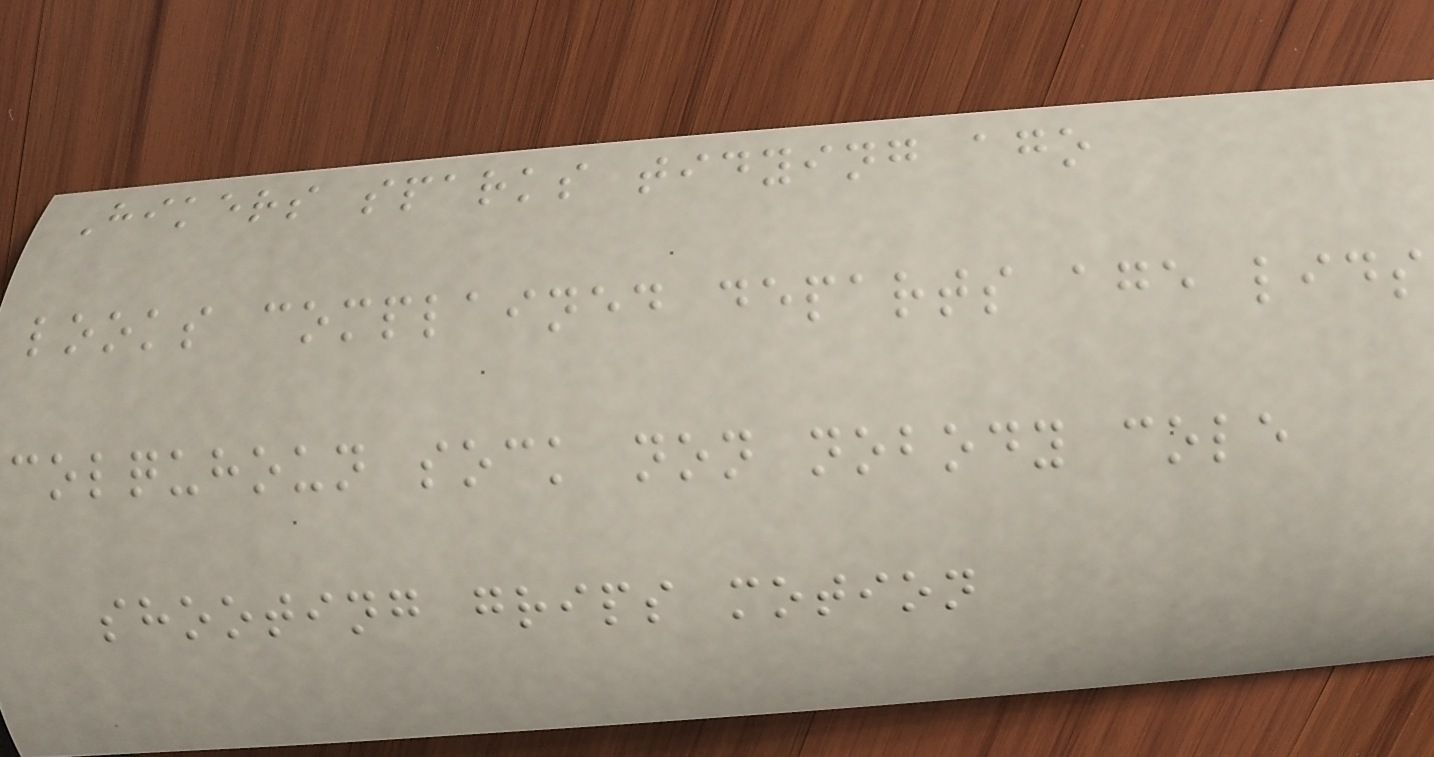Hikers sparks tidying ago
looks complained departs age lids
colquhoun sock non nobody cole
shooting grips motion
